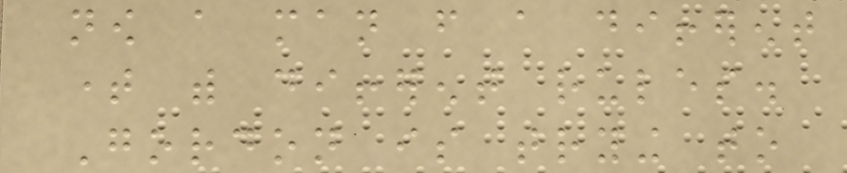now a man from a different
time with different rules.
Gordon is trying to
